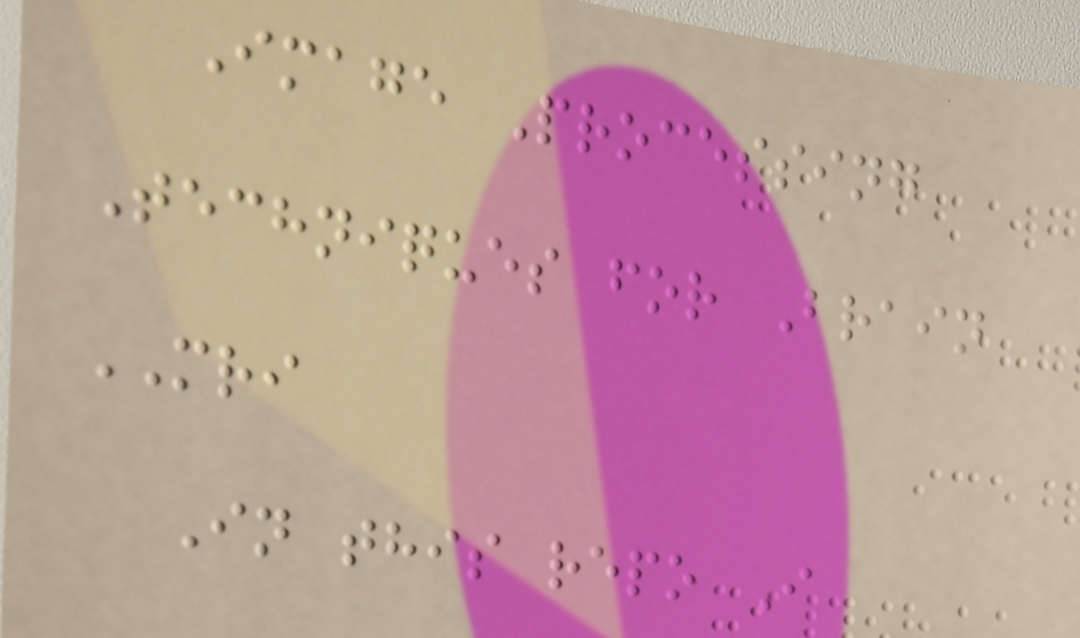Image Processing
Techniques for Brain
MRI
In this repo I
